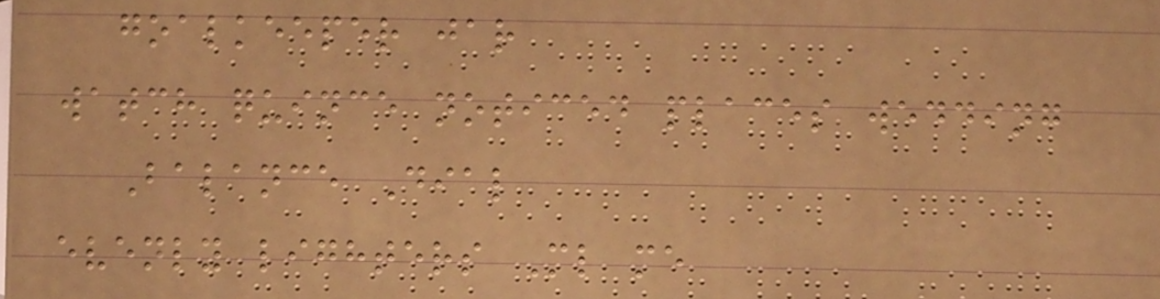goalkeeper jar
watch quince noticed places wedding
Balance Dial
evenly lighters Ml me
